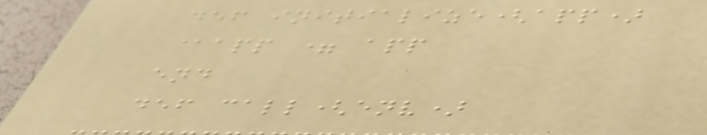def initialize(app)
@app = app
end
def call(env)
